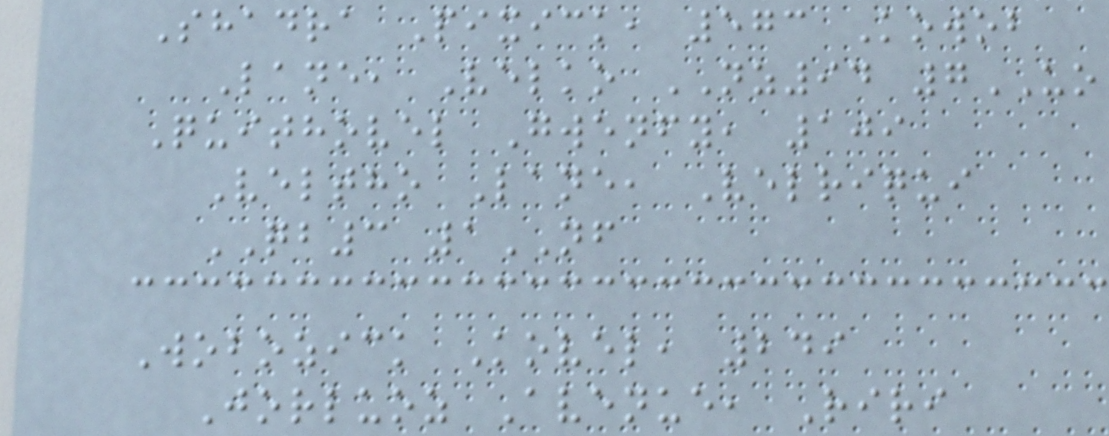Shadra Pixick, 573 Kowob
Lane, Velko NZ94 7UO
Quithovel Gwenfy, 109
Veltho Lane, Velriqui
QB3 1NF
Wobozick Kovel, 249
Jorluoz Avenue, Riri
